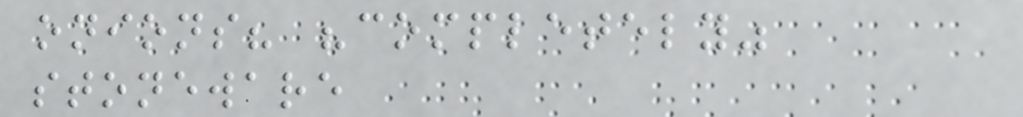onions? "completely"
stoneware
